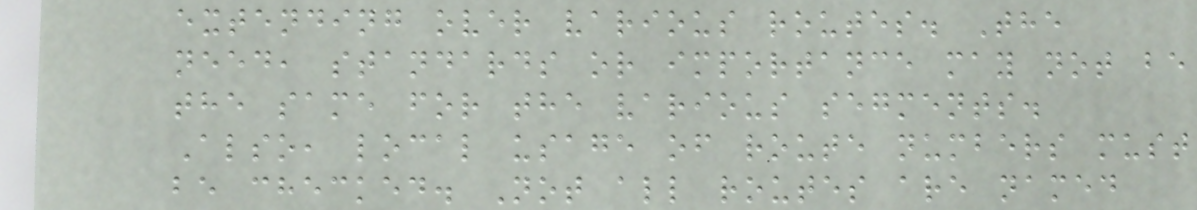extending over various routes. The
need, standards or importance may not be
the same for the various segments.
Also, local usage of route numbers must
be checked. Not all routes are named
